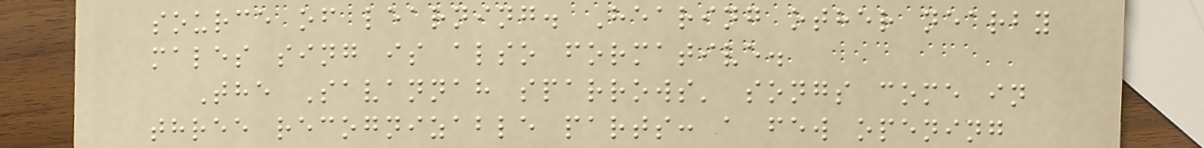source of learning. Hearing other nearby
males sing is also formative.
The Savannah sparrows' songs come in
three recognizable parts: a few opening
